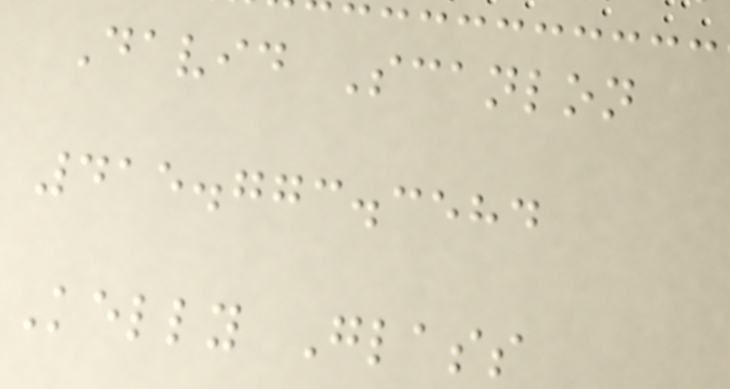David Scanlon
415.773.3584
Kelly Glass
